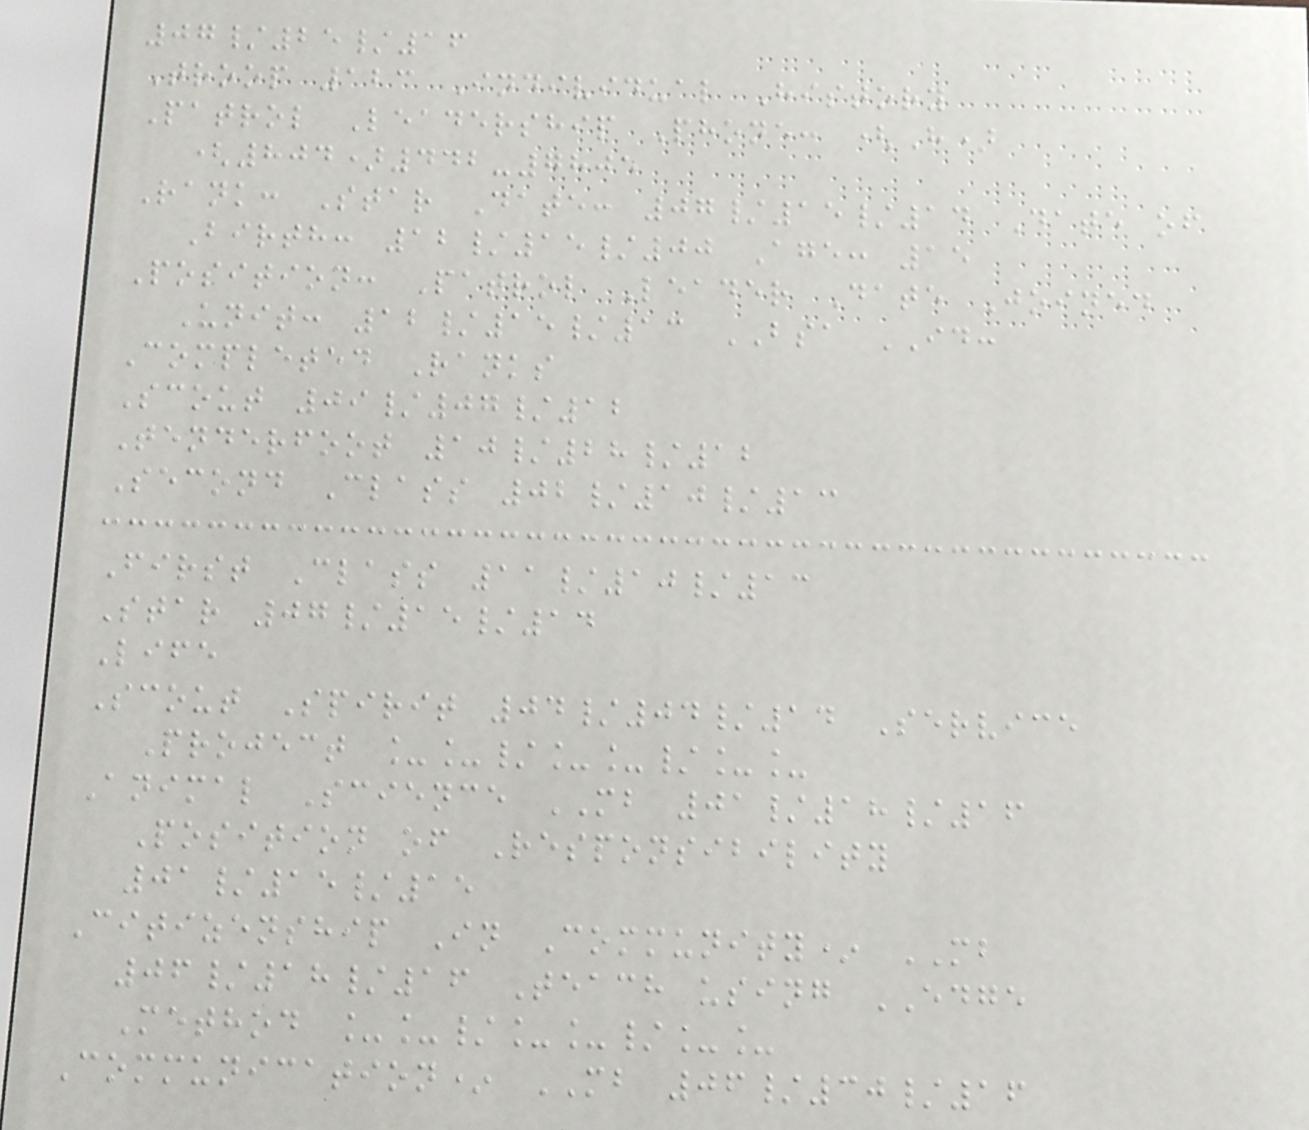07/25/16
Troop 123 Individual History
Patrol Leadership Phone: (H)
(804)442-7805
Rank: Star Date: 07/15/14 Date of
Birth: 12/15/00 Age: 15
Position: Patrol Leader Date Joined
Unit: 12/15/13 BSA ID:
Completed Ranks
Scout 09/07/12
Tenderfoot 10/28/12
Second Class 02/10/13
First Class 11/10/13
Star 07/15/14
Life
Scout Spirit 04/04/14 Service
Project __/__/__
Animal Science MB 01/18/16
Position of Responsibility
01/15/15
Citizenship In Community* MB
06/18/16 Teach using EDGE
Method __/__/__
Communication* MB 06/30/16
